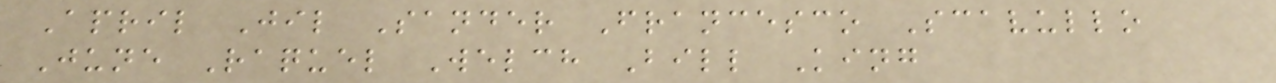April Jil Sander Francesco Scavullo
June Raquel Welch Bill King
